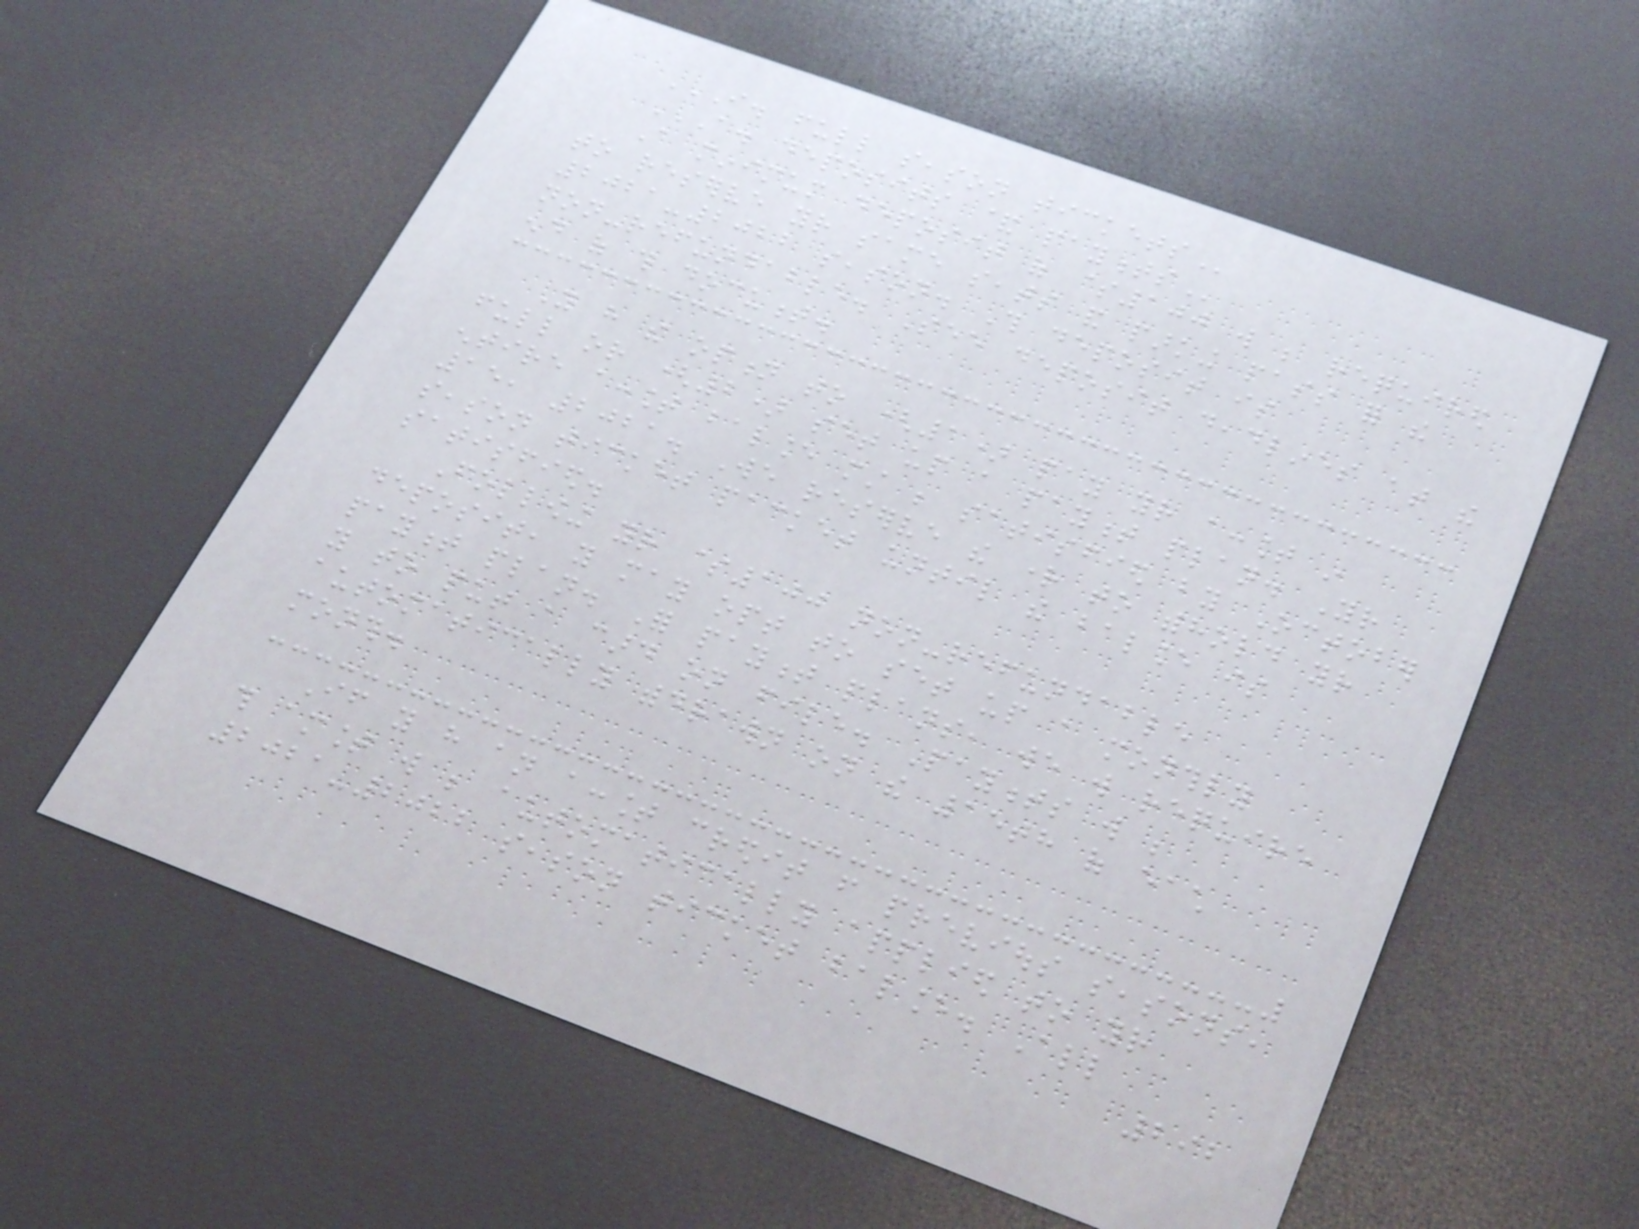I. FULL SEASON TICKETS
A. DEPOSITS & PAYMENTS
A minimum deposit of $100 will be required
to reserve your same seats and parking pass for the
2021-2022 season. This deposit is
non-refundable. See deposit deadlines at the
end of this document.
You have the option to (1) pay your account in
full or (2) set up a payment plan. Your
entire account balance must be satisfied by October
15, 2021. We reserve the right to withhold your
season ticket packet until the balance is
satisfied.
Following your $100 non-refundable
deposit, you may opt to set up a monthly
payment plan. For payment plans, we will require
you to put a card on file. Payments will be
automatically withdrawn on the 15th of each
month.
If you have an account credit from previous seasons,
this amount will be automatically applied to your
2021-2022 season ticket balance. All
292
